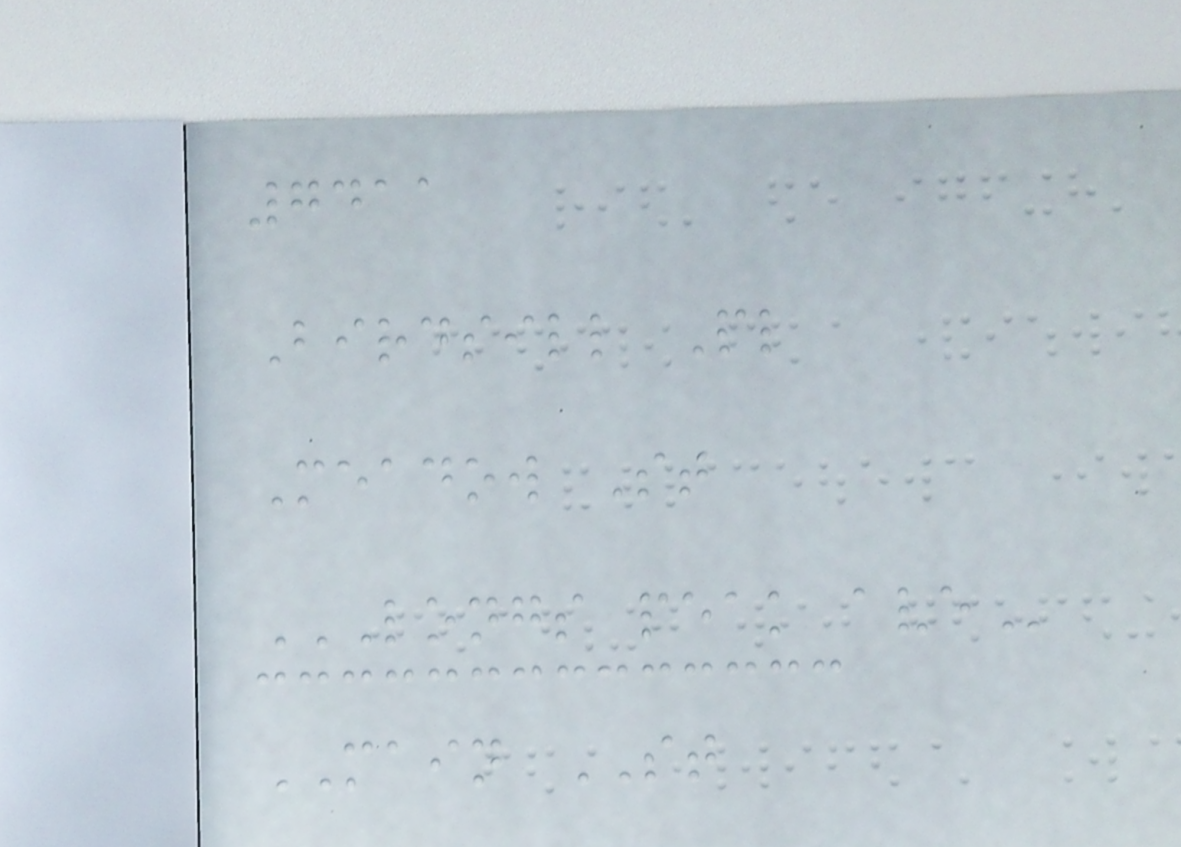7411
Birdsill Pl
Meadow St
LONGS PEAK AVE
MAIN ST
